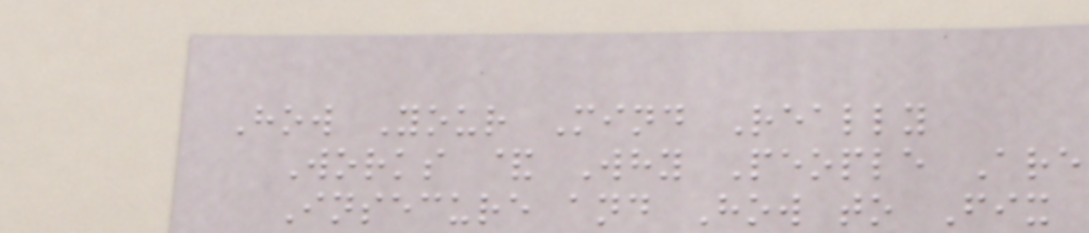How Your Mind Really
Works & Why People Are
Insecure and How to Fix
